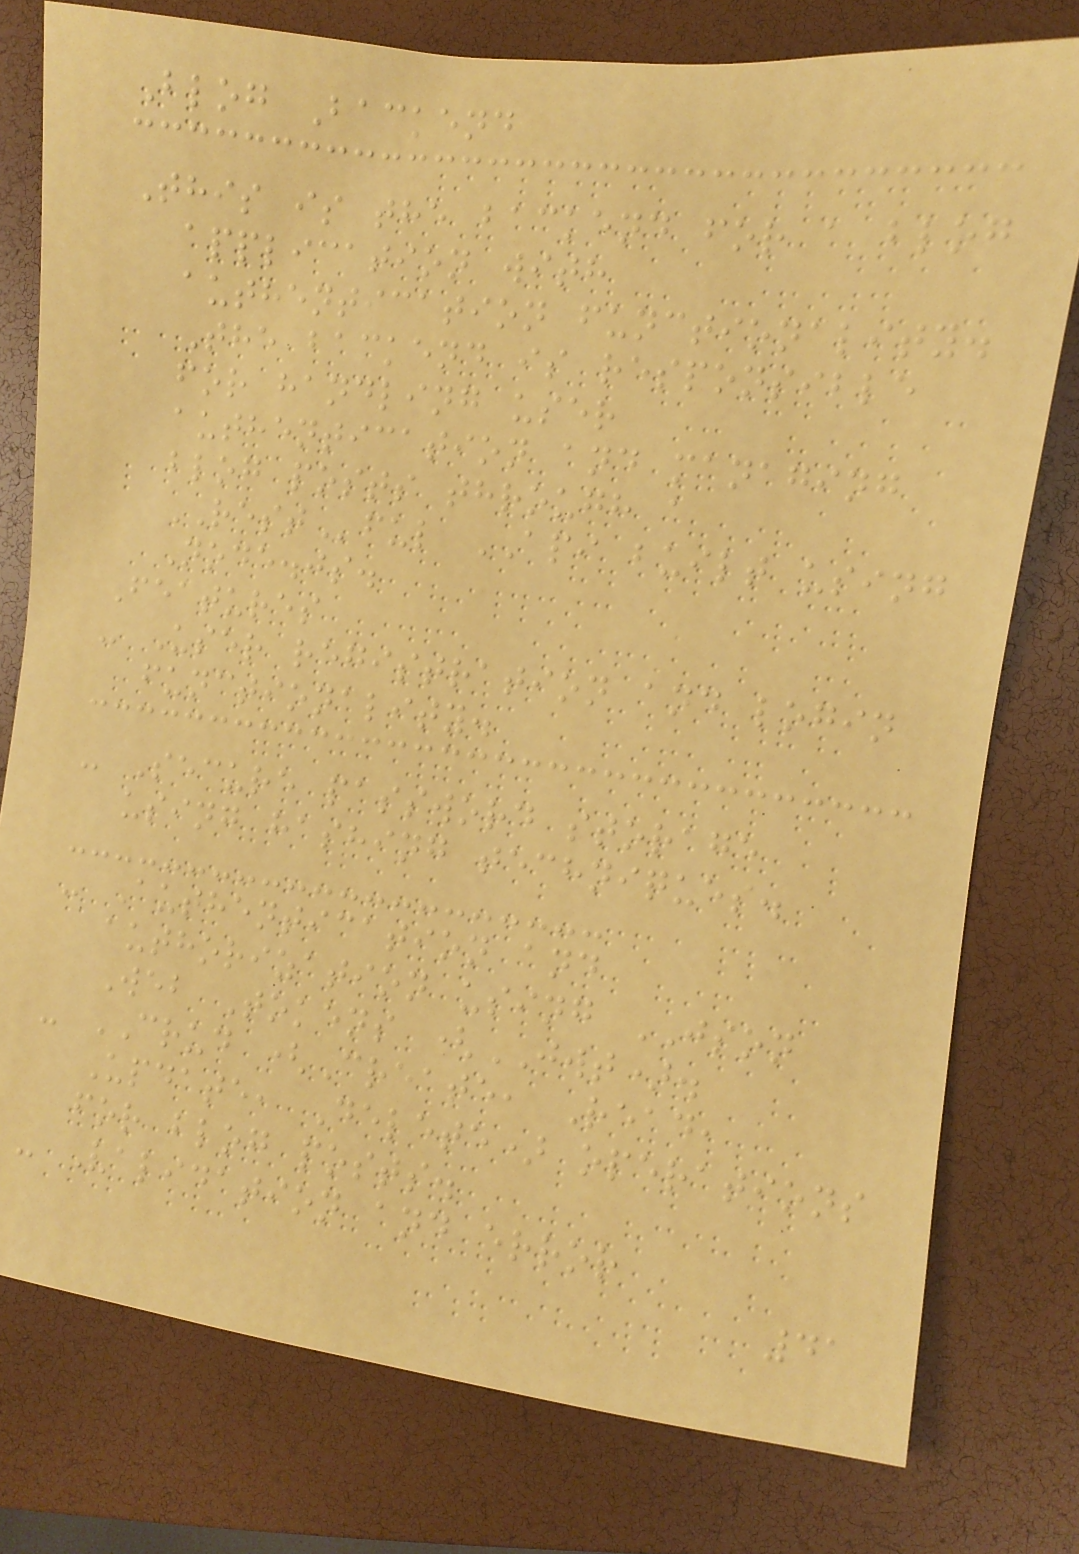Blog Backend
This is the backend for a blog
application with
authentication functionality.
The backend is responsible
for handling user
authentication and managing
blog posts through a
RESTful API built using
Node.js.
Features
- User registration and login
functionality.
- Secure password storage
using hashing techniques.
- Authentication and
authorization using JSON
Web Tokens (JWT).
- CRUD (Create, Read,
Update, Delete) operations
for blog posts.
- Validation and error
41
